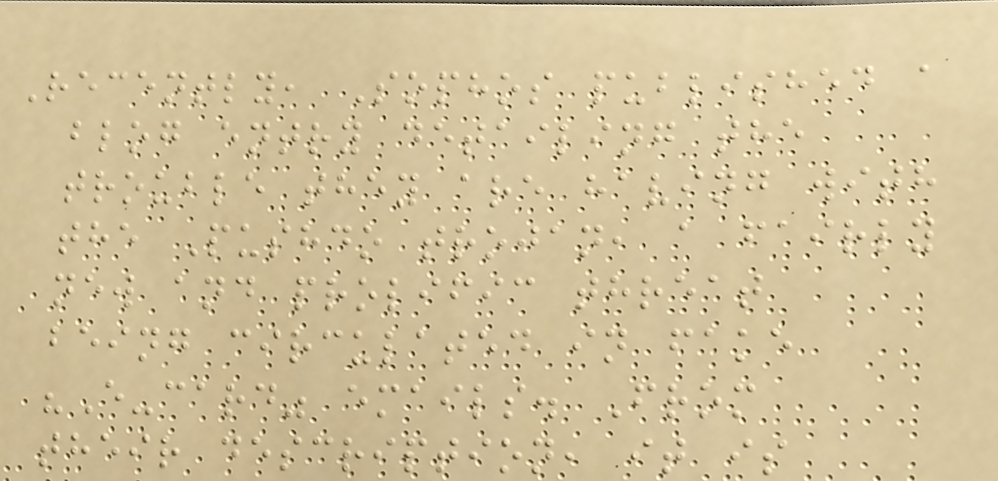Recently, Sophos published a
blog entry detailing the
trouble they are having with
the Pushdo trojan, a fairly
new and prolific threat
being circulated in fake
"E-card" emails. From
their description, it is
